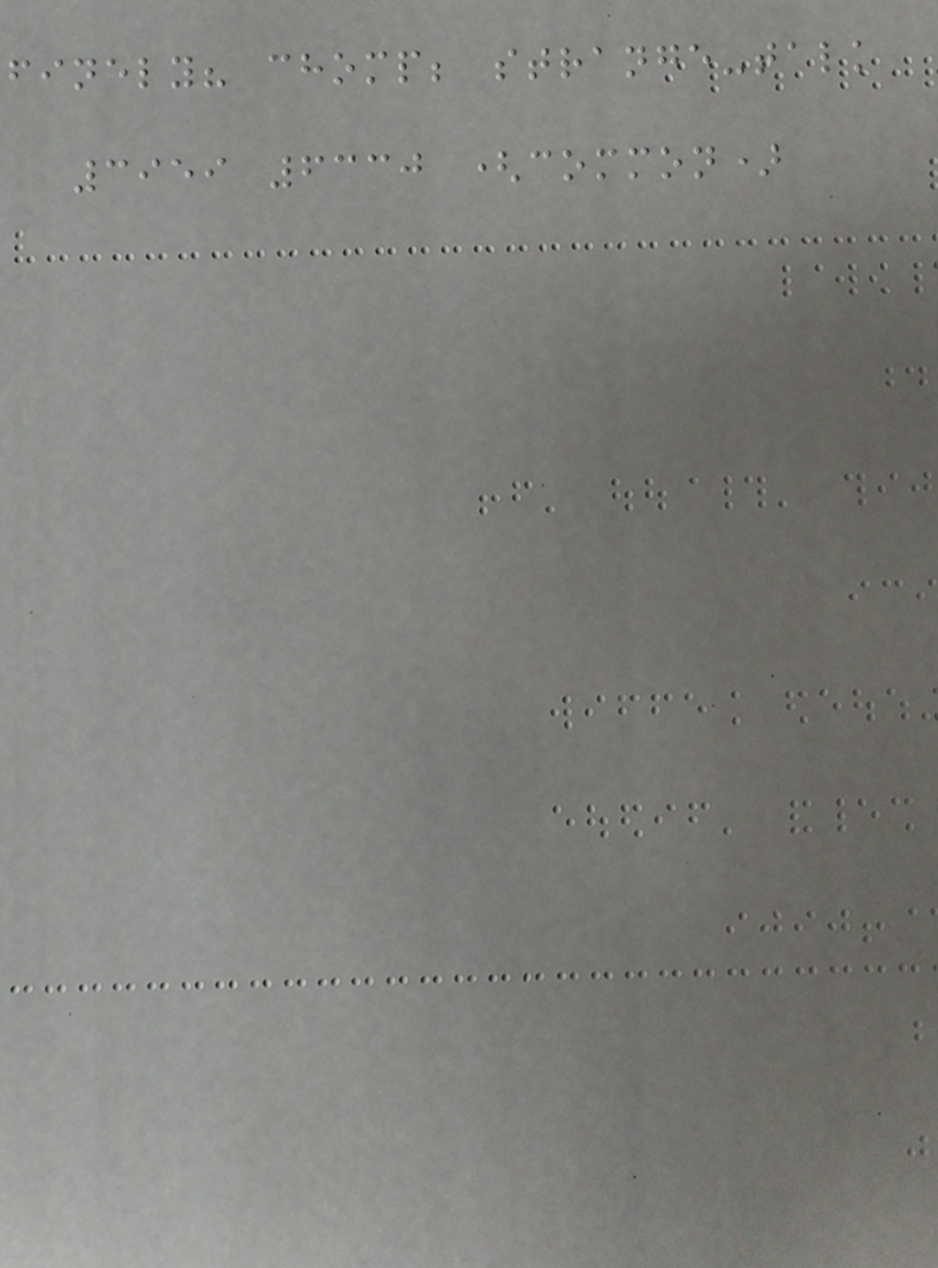finely? chomp; strange-talk
3959 6330 (common)
